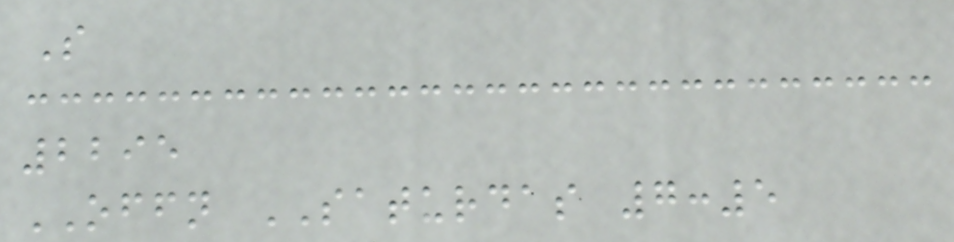S
2295
OFFN SATURDAS 7:5
